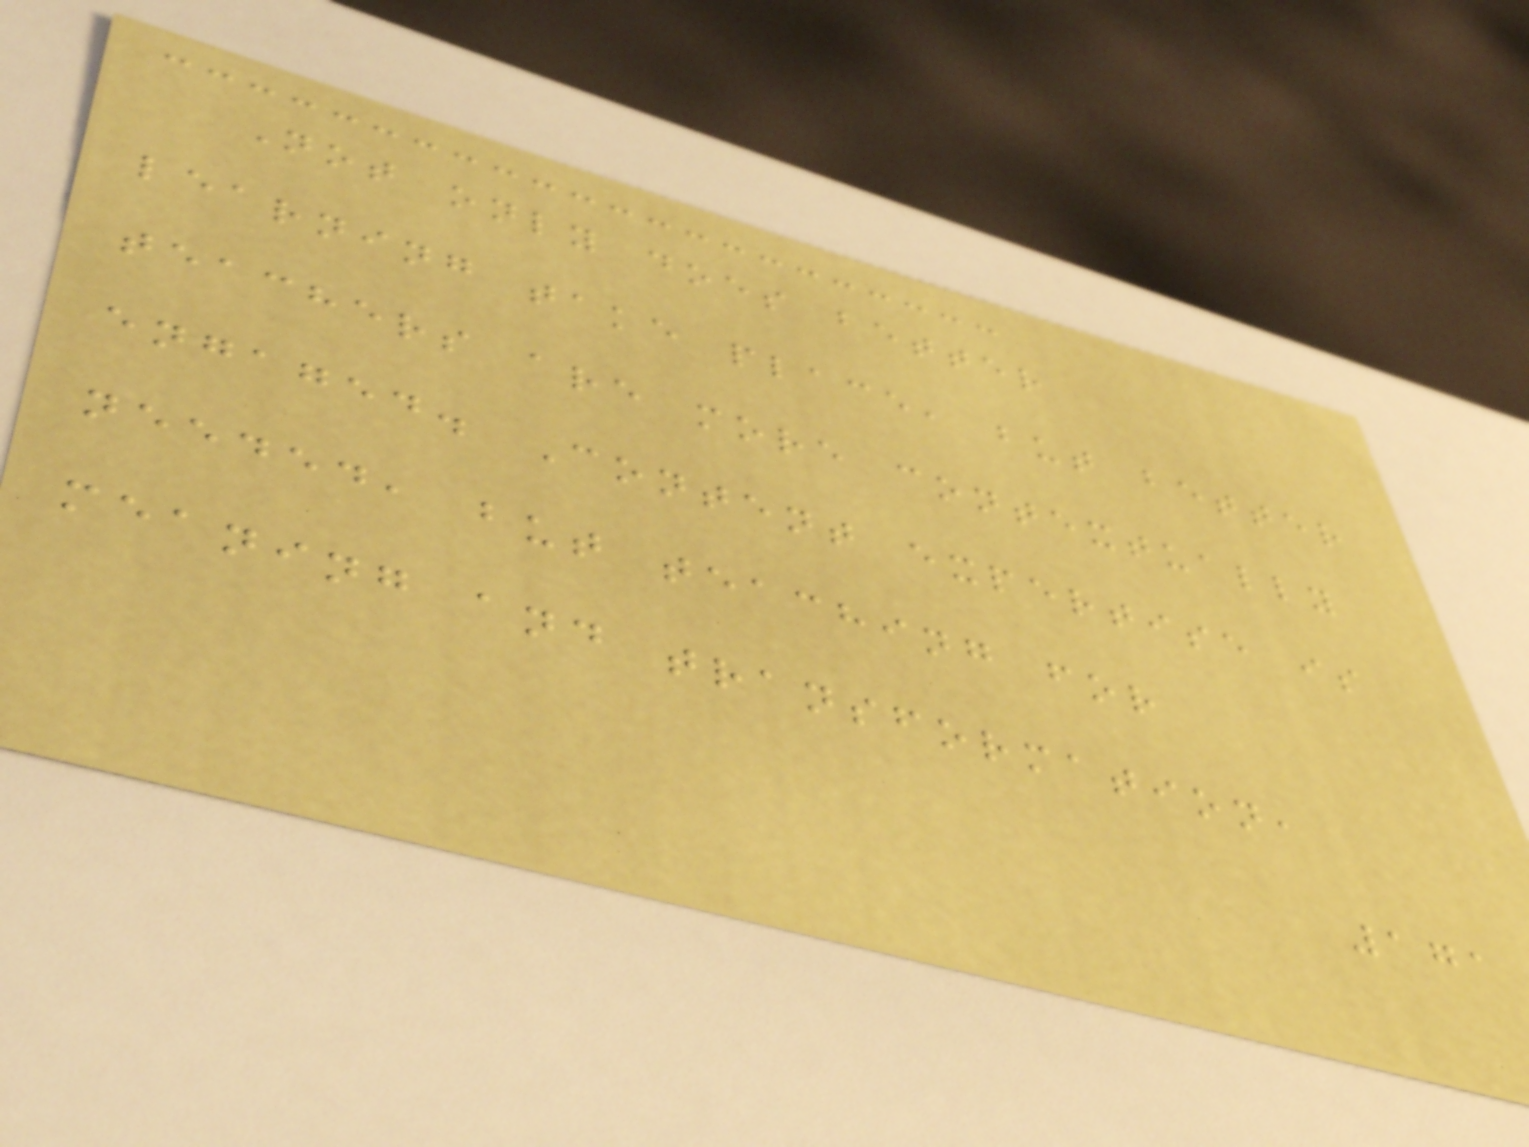Not only does better
learning take place, but better
teachers are more contextually
engaged. Content expertise is
needed, but teaching for
meaning and transformation,
171
